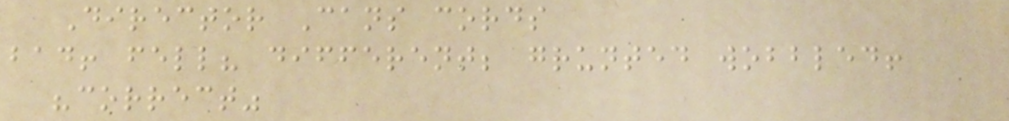Director Cans cords
bad! fell? different; grunted wobbled!
"correct"
